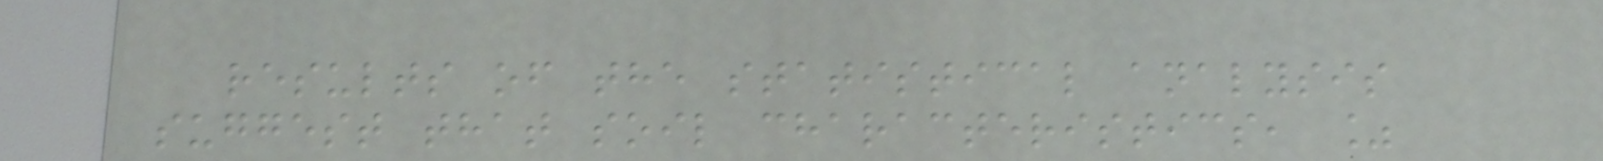results of the statistical analysis
suggest that soil characteristics, %
